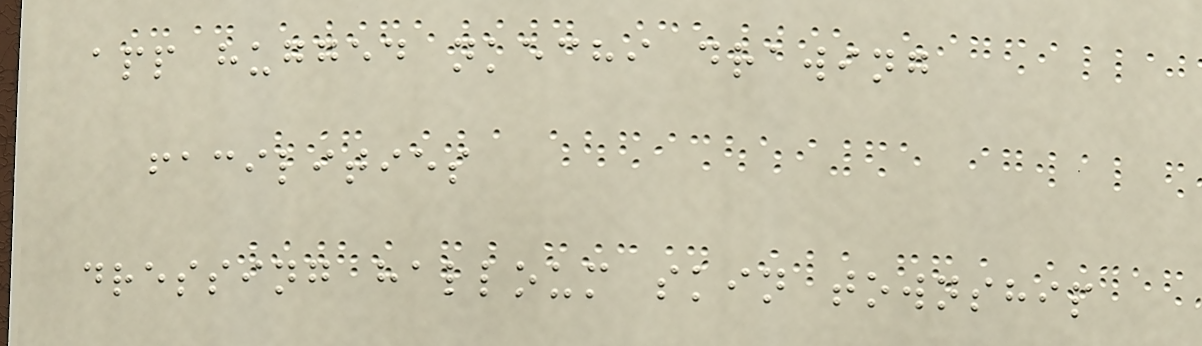app hugged nkechi drawing
facilities
dressing halloum skin township
